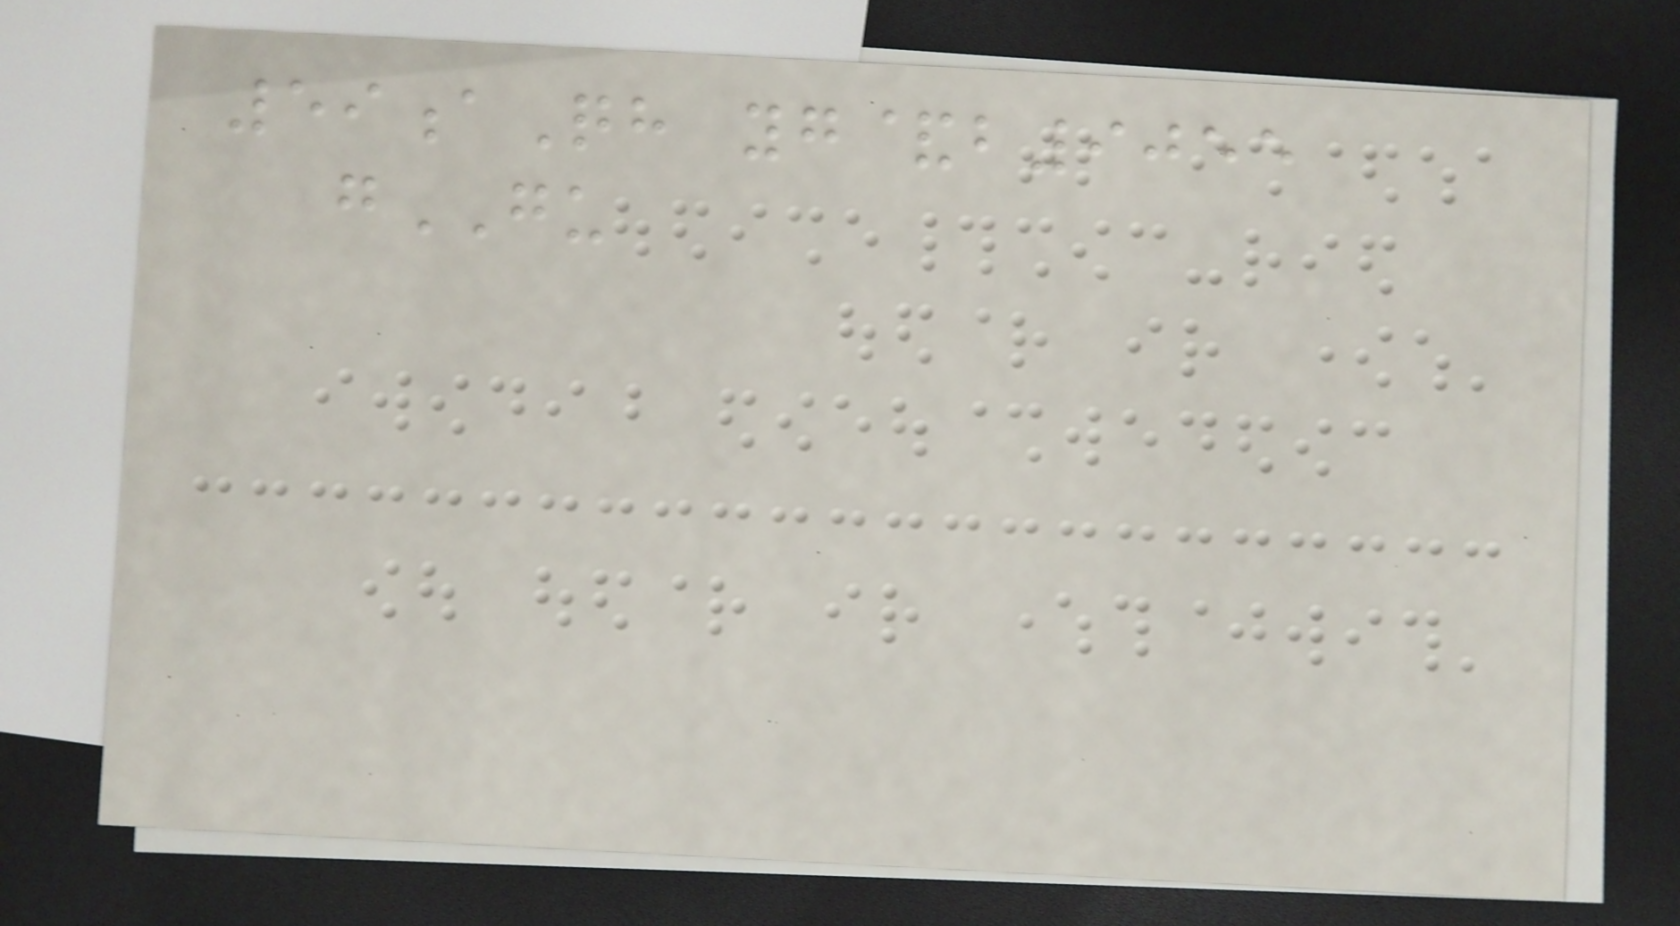59aQh yg&b9055
gGU
